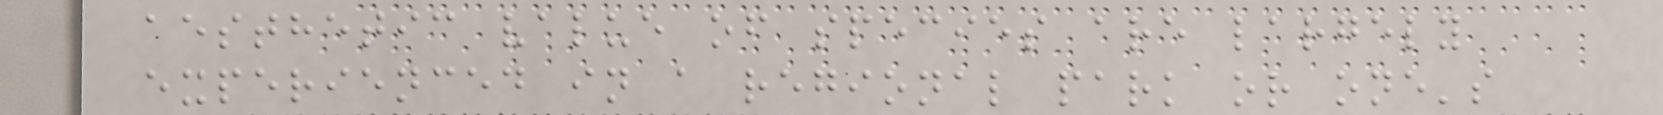aesthetic value of species are largely
experienced in a regional park or one's
